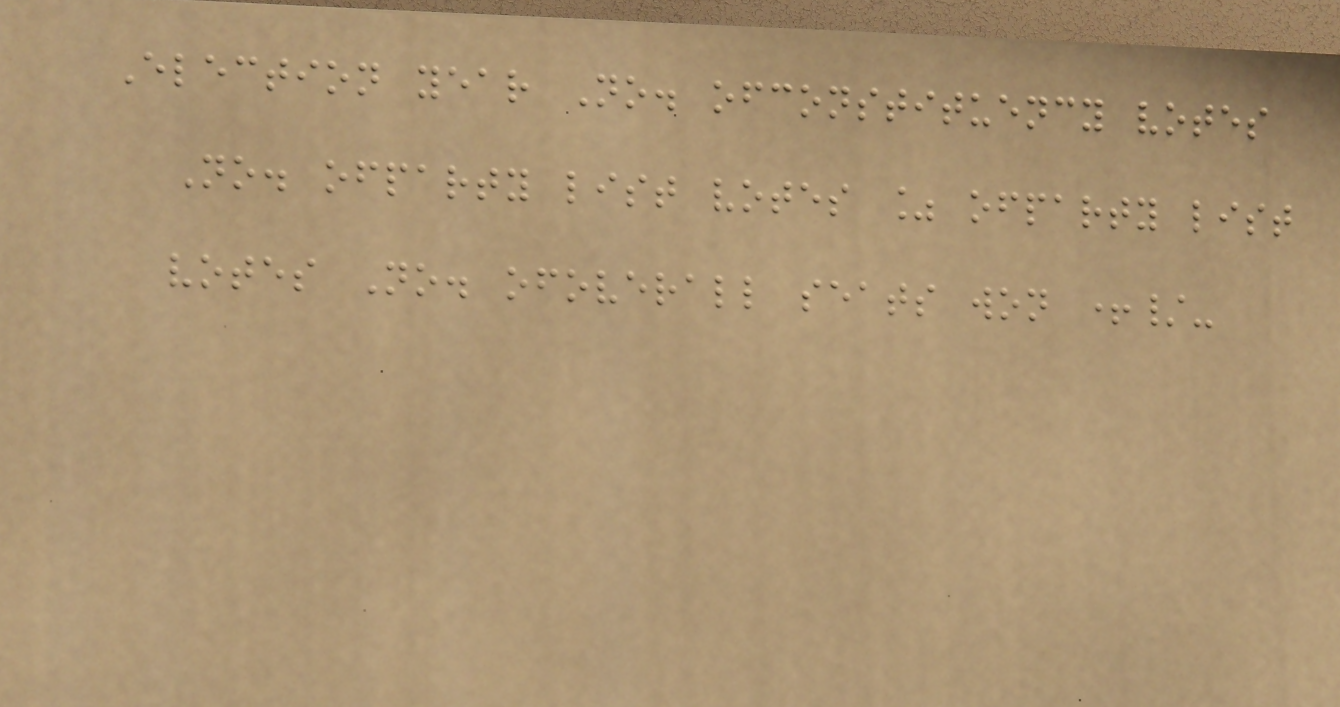Election year No. ofconstituency votes
No. ofparty list votes % ofparty list
votes No. ofoverall seats won +/-
